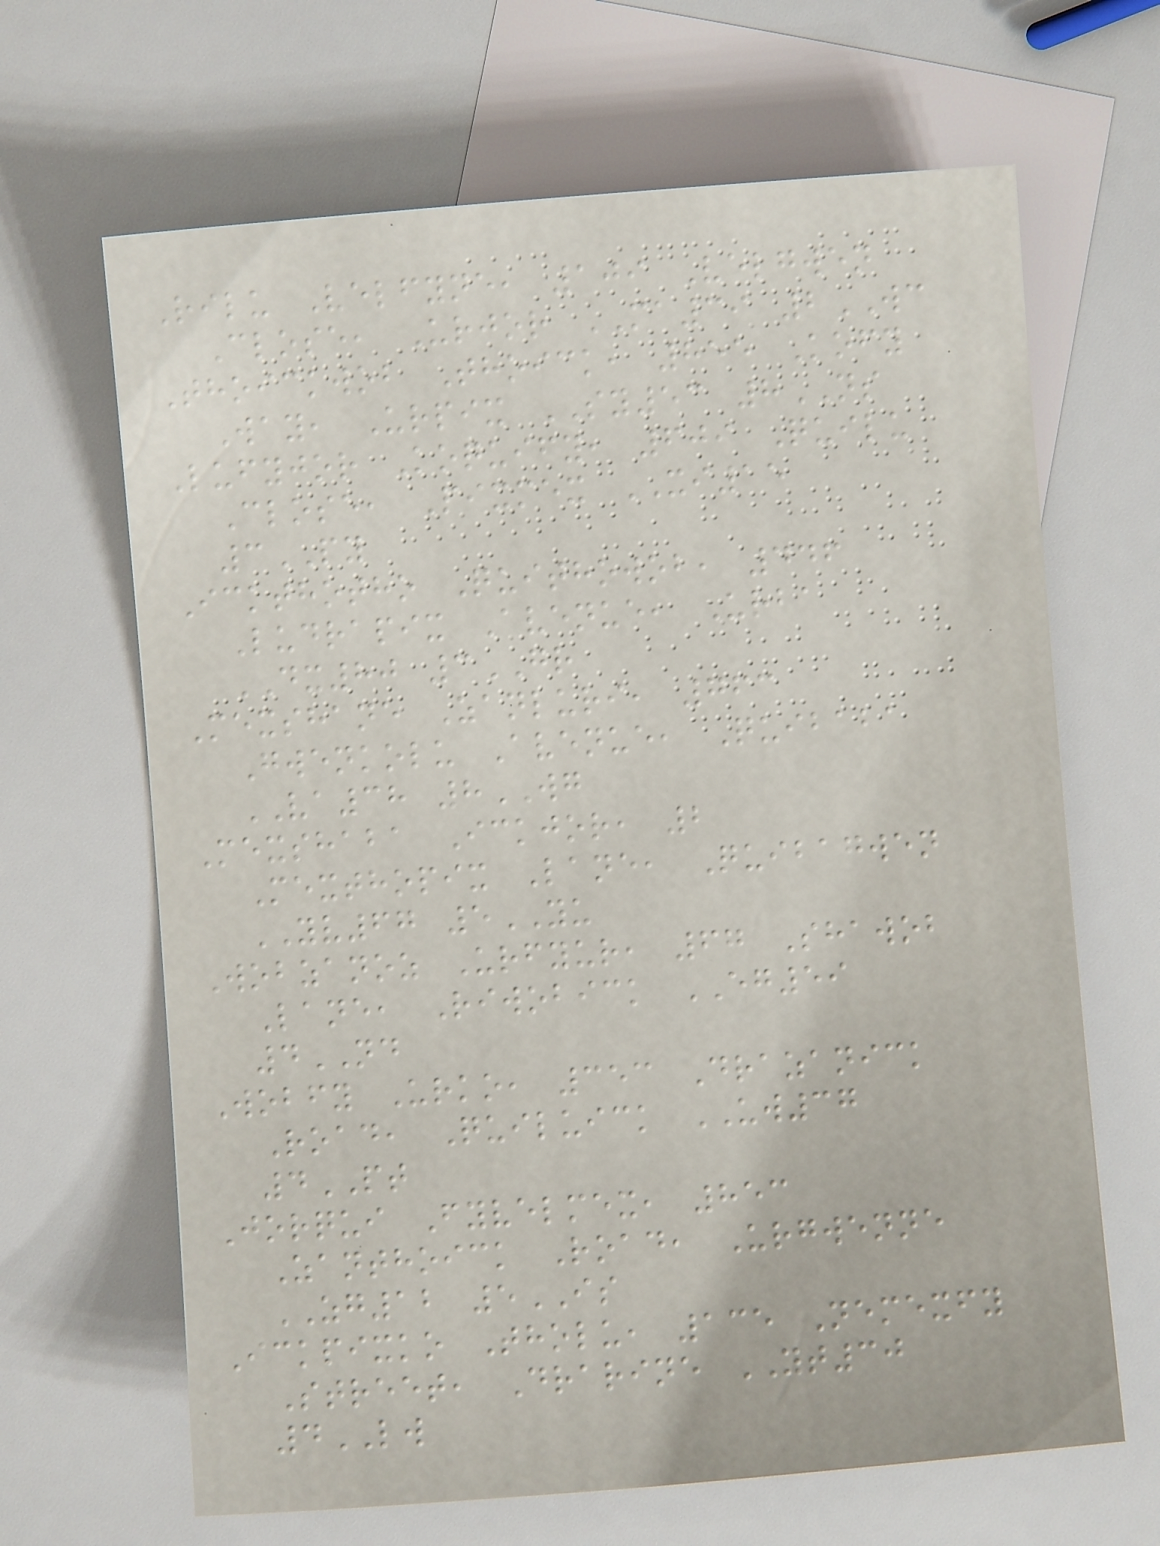Rilu Velfyne, 109 Velgwen
Close, Urjor MA39 2WC
Thoickwob Thoick, 855 Kofy
Way, Urpix SY53 8NS
Lufyjor Koquify, 609 Quilu
Close, Pixmex XI15
3PY
Ickthotho Quithowob, 446
Ludrapix Avenue, Urba
DX80 3GR
Mexshane Zanluri, 763
Gwenkolu Avenue, Quibaba
VA38 8WG
Mexshaba Ickjor, 2
Mexthopix Lane, Quibagwen
YV67 5YU
Wobzanoz Urfyur, 67 Shawob
Lane, Riwobick EG59
4ND
Wobfy Urko, 353 Drazanick
Road, Quiluick UW37
4PT
Jorqui Fyvelmex, 853
Zanthoick Road, Urgwenne
ZG12 5IS
Ickpixko Tholu, 135 Nemexfy
Street, Drarine YT30
4LW
